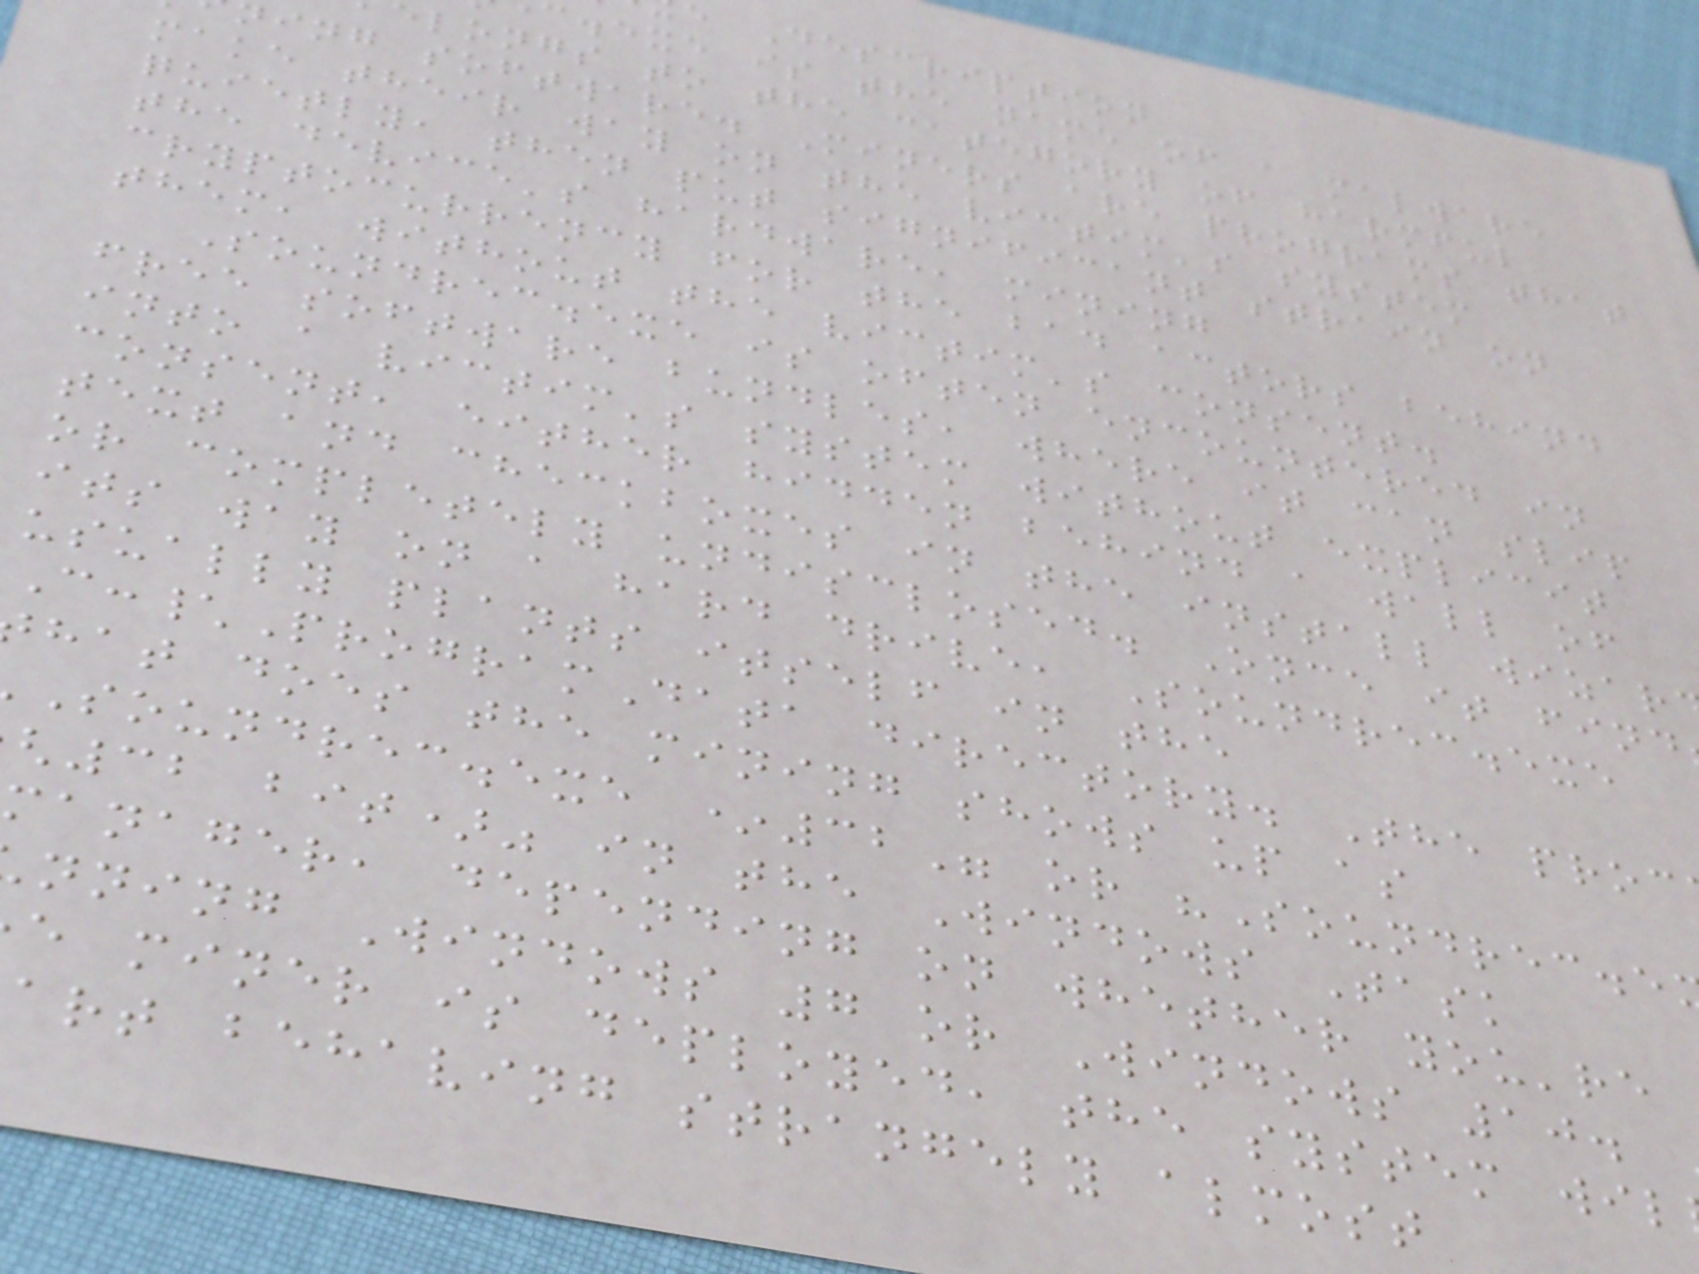e Description
c.exe is the name of a malware
longs to the category of harmful
ing software. Miners are programs that
make their way on the victim's system
quietly, then put significant strain on
the device's hardware, mining
cryptocurrency for the bad actors behind
them, without the victim's consent.
Soundrec.exe is often encountered in
free software bundles, where it can slip
into a victim's system without explicit
consent, either hidden behind a wall of
text and checkboxes in the install wizar
or completely undisclosed. Once it find
its way on a hard drive, Soundrec.exe
usually plants itself in the
C:\ProgramData directory. The proc
hat does the mining shows up as
Soundrec.exe *32" or "Soundrec.e
32 bit)" in the Windows Task
manager, depending on whether you're
nning Windows 7 or Windows 10.
e miner is deployed, the system wil
art behaving strangely almost
